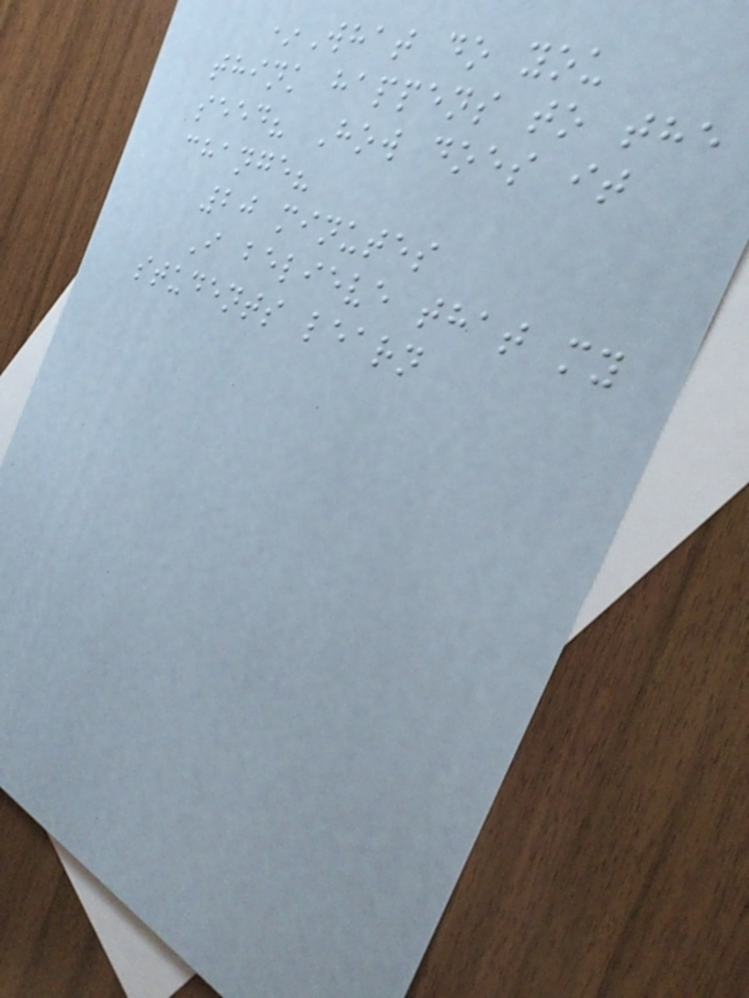*What do you
think happens to the
seed? How does it
change?
20 minutes
I believe that my
students learn
